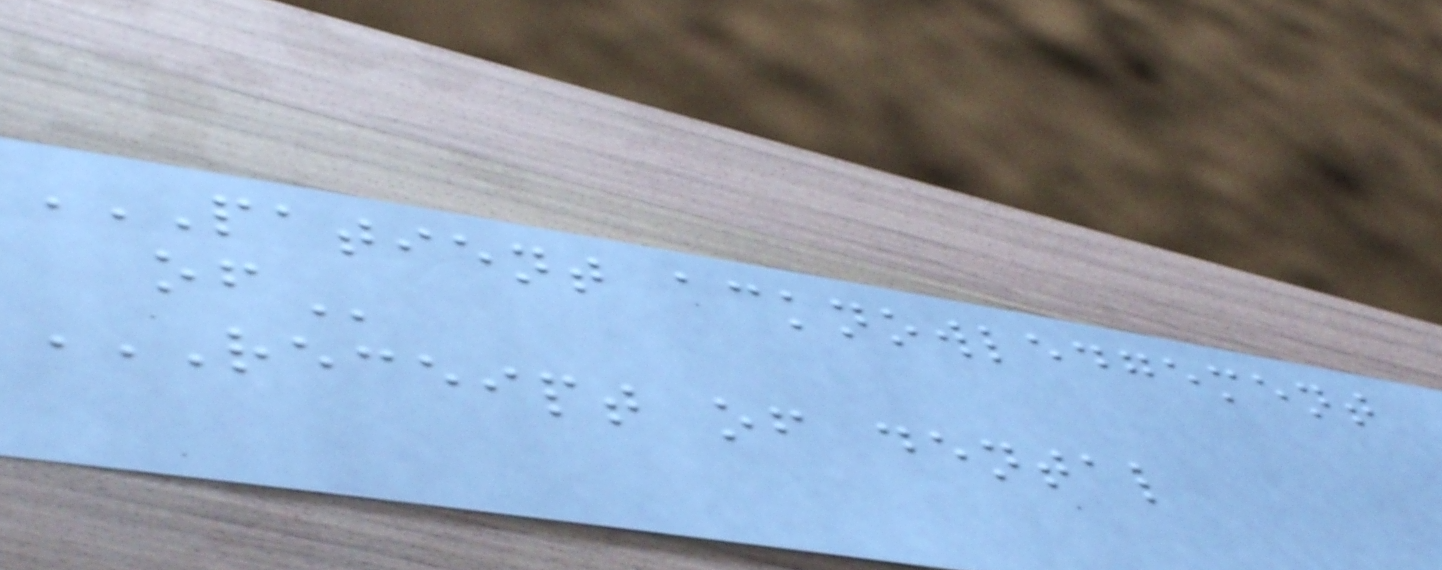PATIENT ACKNOWLEDGEMENT
OF
RECEIPT OF DENTAL
